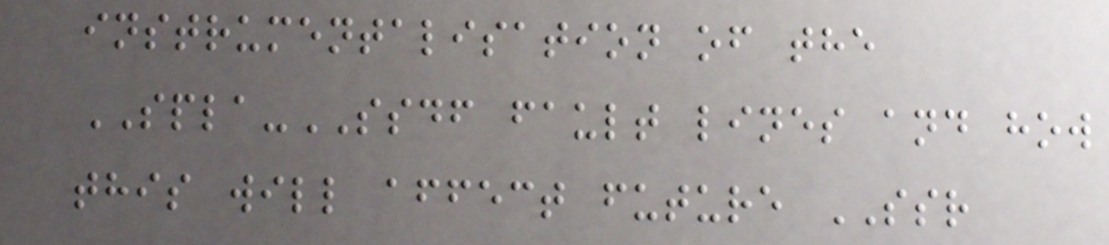instrumentalisation of the
SPLA-SSDF fault lines and how
this will affect future SSR
